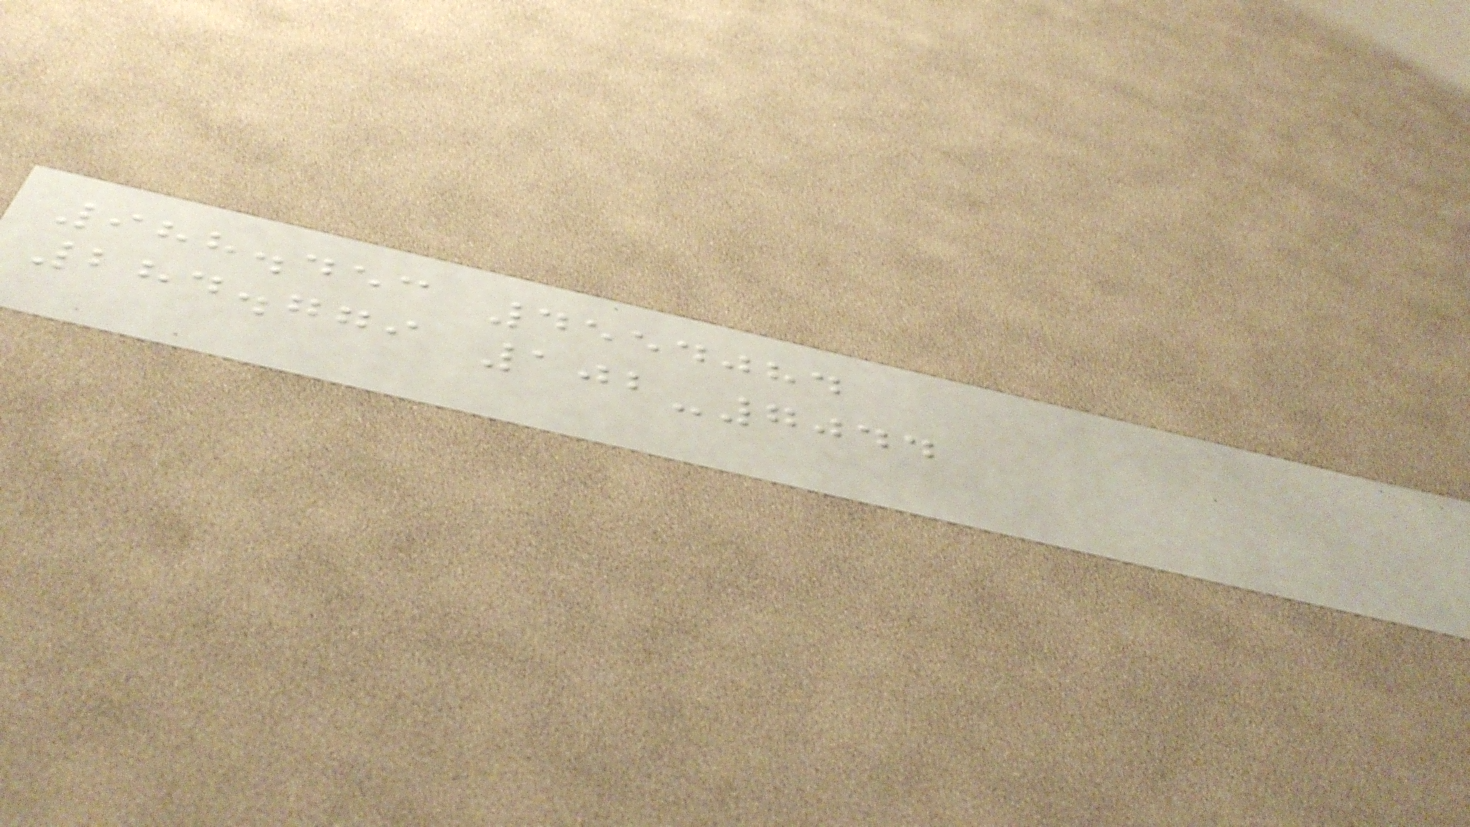988.453 4554084
284.779 102-7044
